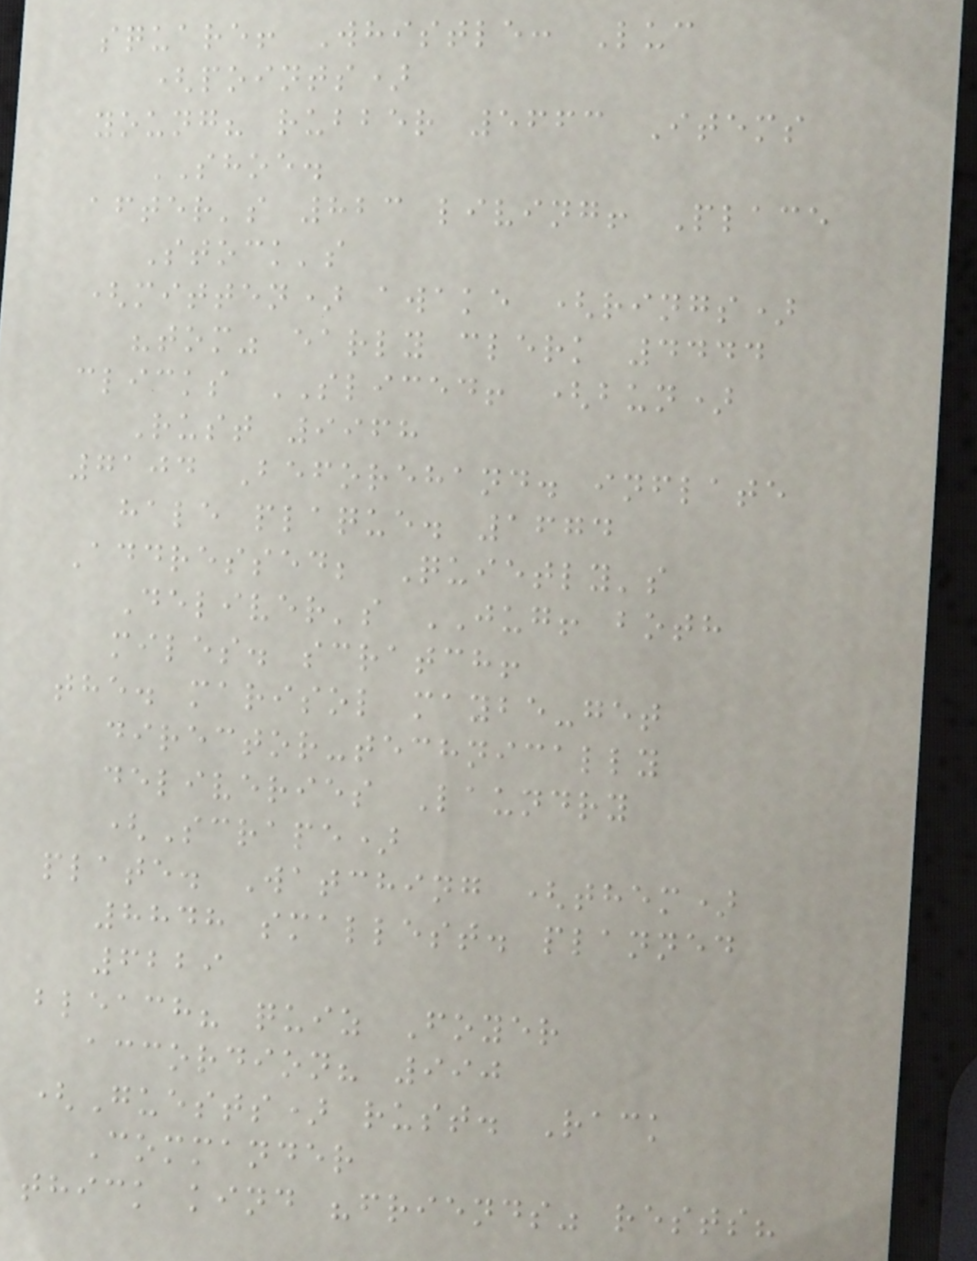square! Whistle: Luc
(points)
young? rubber 5663 Items
SHOE.
after's 823 living! Place
Stock's
(mitten) awake (rings)
"tom" early clerk 4444
clicks SLICED! (bun)
Rust 9968
7104 Beforehand. inflate
hale plaque. 1674
Addressed; Quietly's
Deliver's JUG! both
miles. scratch!
the. marisol maybe-get
director-technically
deliveries Laundry
(Scrape)
plate. Watching (them)
8848 smallest. planned
6229
bleach? quiz Foyer
accordion? 990
(Guests) rust. Rack
Commander
thick kind "friends" rests?
